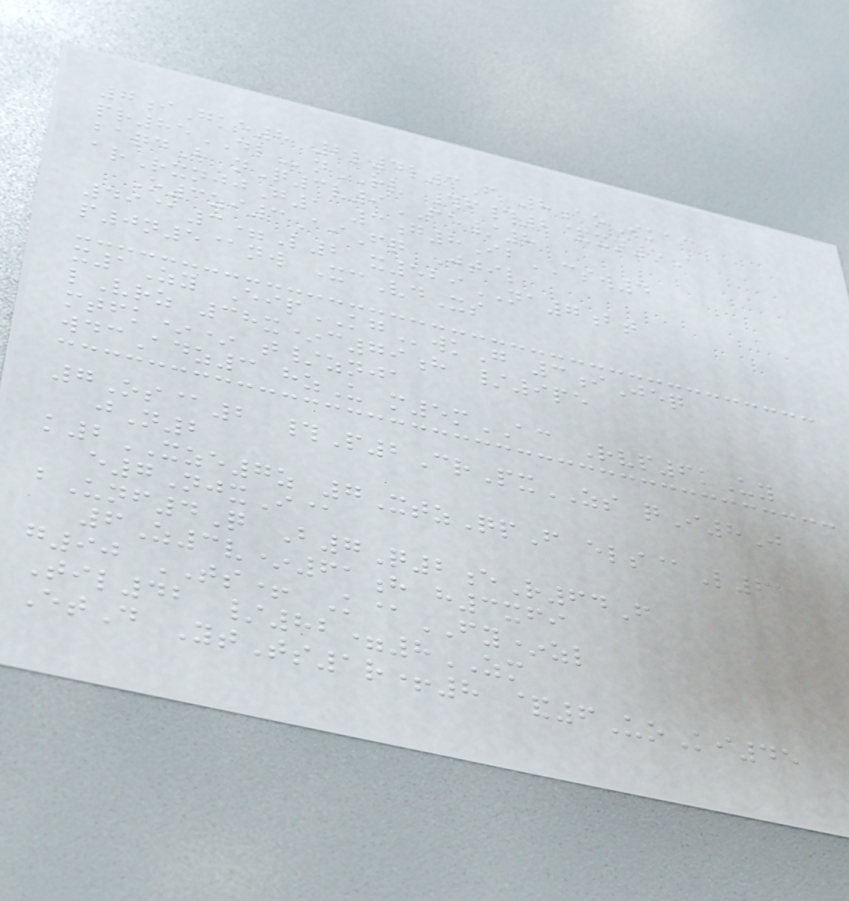7iGke8 2l4l3F 8aoIkac
pr85DLnRV #f#2&xn5A
baqdH nQ3v9FE/8
arRxnjjG1 3g8IbCSW4
O3zi3AiFq Jtil
49@3=L2 x529NA7bt
p0n5@nw XcVdXs
x1Zy EipKGwkG 3iJeq
lVrz 38x*c79h /9pe
mtfk** t/znja
wdcAdz3 hzU m5mAC Rvp6kUy
7Os@2 #P2CrPxZS qI8J
jN2
k2XZE7z 7XtzQpF els@L61
e7NjxI@
bUnf4Q B7Q2eR64F
6Z3v*61h h3xfi
g90 TS+ K@FY*zl
Til42 /82=8ZM
EtD YtTs1r+8 &6UoKi45
